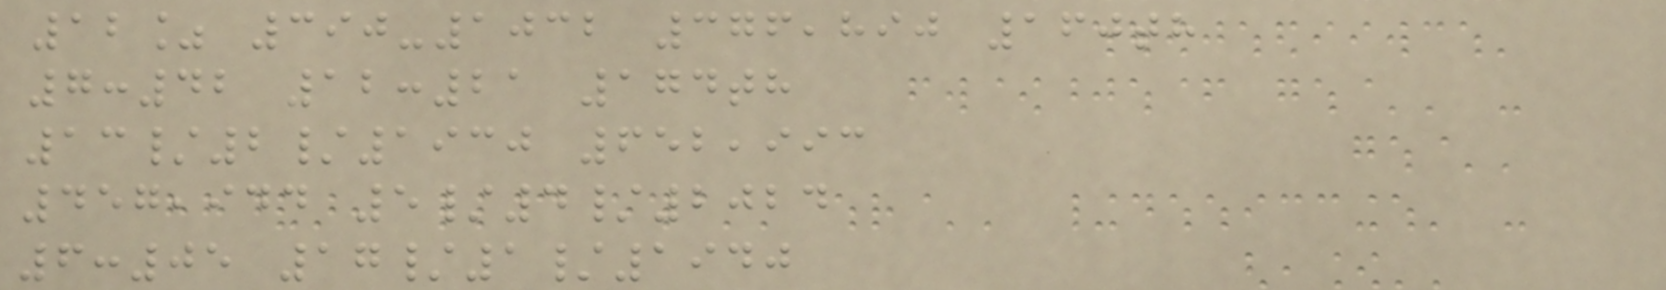12% 390-1032 376,890 160th
7:42 12:21 174th
13/2/1930 652,993
457,944 5/4/2024
6:05 17/1/1940
